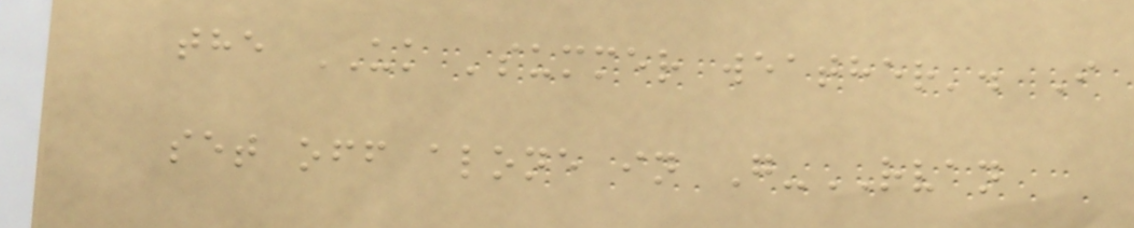the UK 'summer weather'. I
set off alone in G-RVAN
